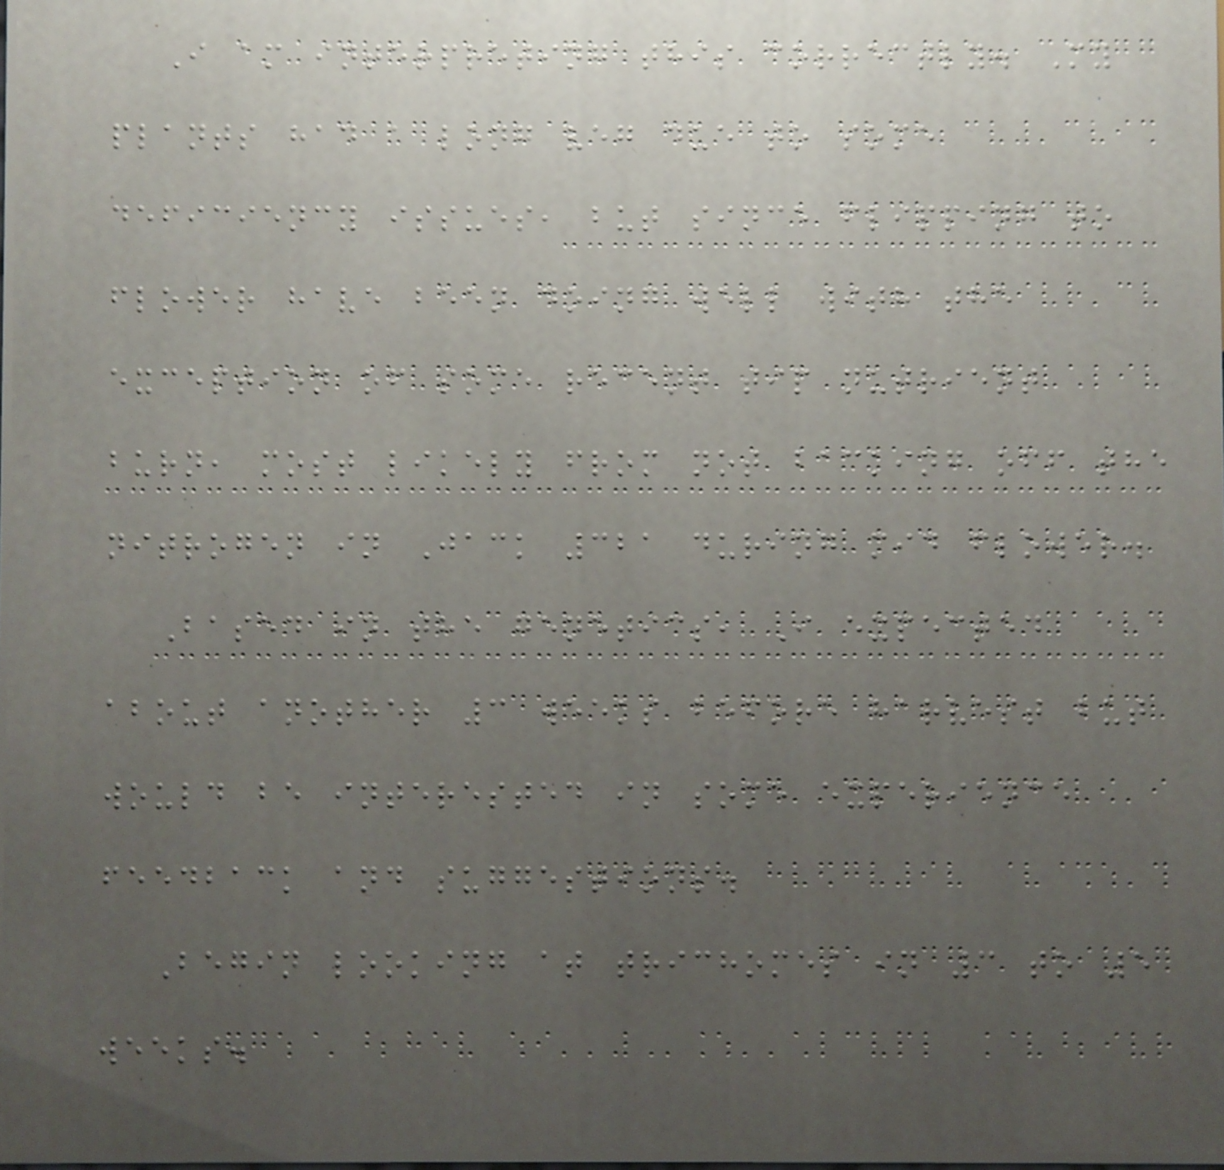I am interpreting this correctly. My
plants had a long veg due to some
deficiency issues, but since flipping to
flower have been doing well with the
exception of some recent tip nutrient
burn, most likely from not backing off the
nitrogen in Jack 321 during mid flower.
Based in the genetics, I expected
about another 3 weeks before harvest but
would be interested in some experience
feedback and suggestions.
Begin looking at trichomes in 3 to 5
weeks.
